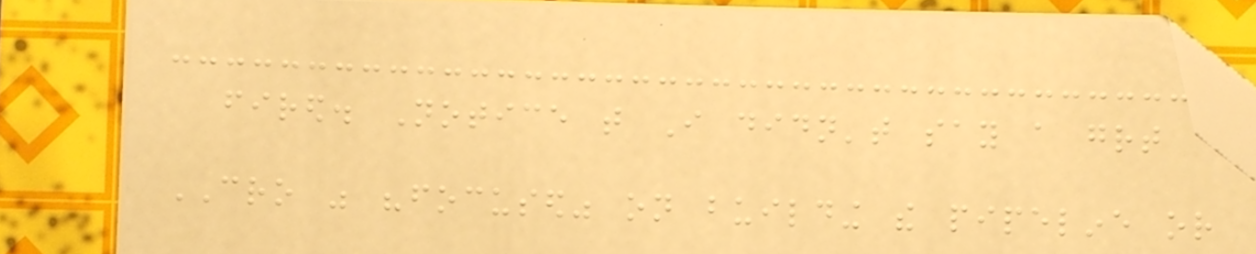fired. Notice that I didn't say a great
CRO was "focused" on building the pipeline or
